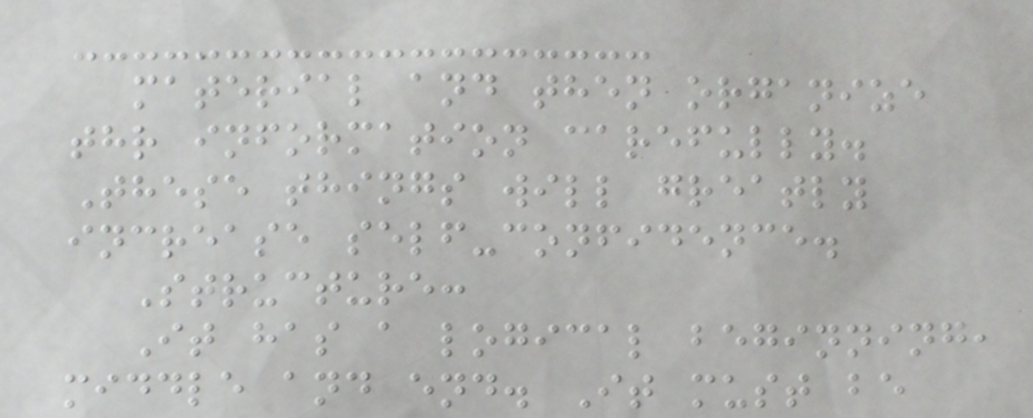material and then organize
thr information carefully.
These things will greatly
increase self-confidence.
Structure:
It has a logical beginning,
middle and end. It must be
